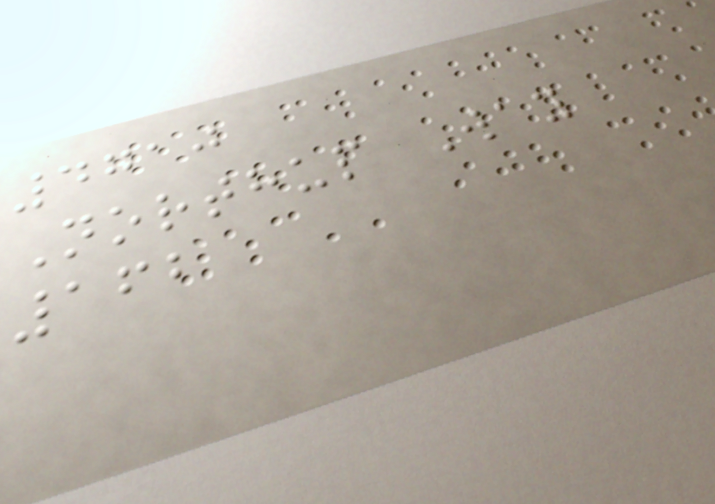4710
Northup Way
162
